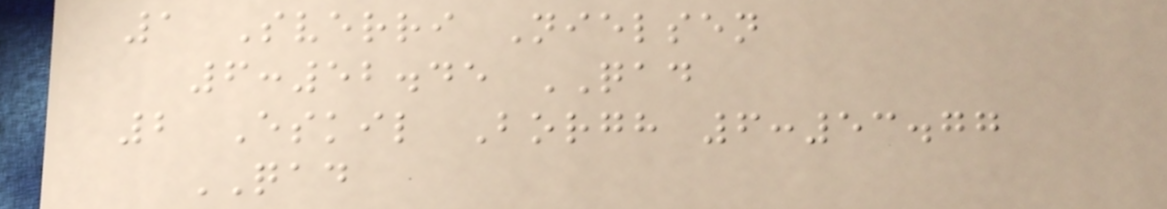1 Sverri Nielsen
6:52.45 QAD
2 Eskil Borgh 6:53.77
QAD
